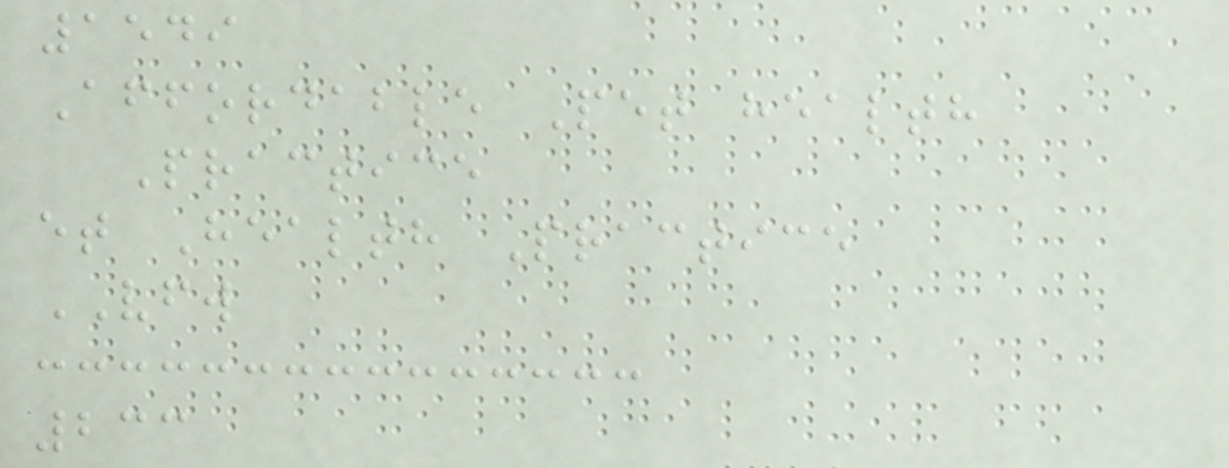1549
Affordable Pet health
Practice
et Health Practice
VFW
233
